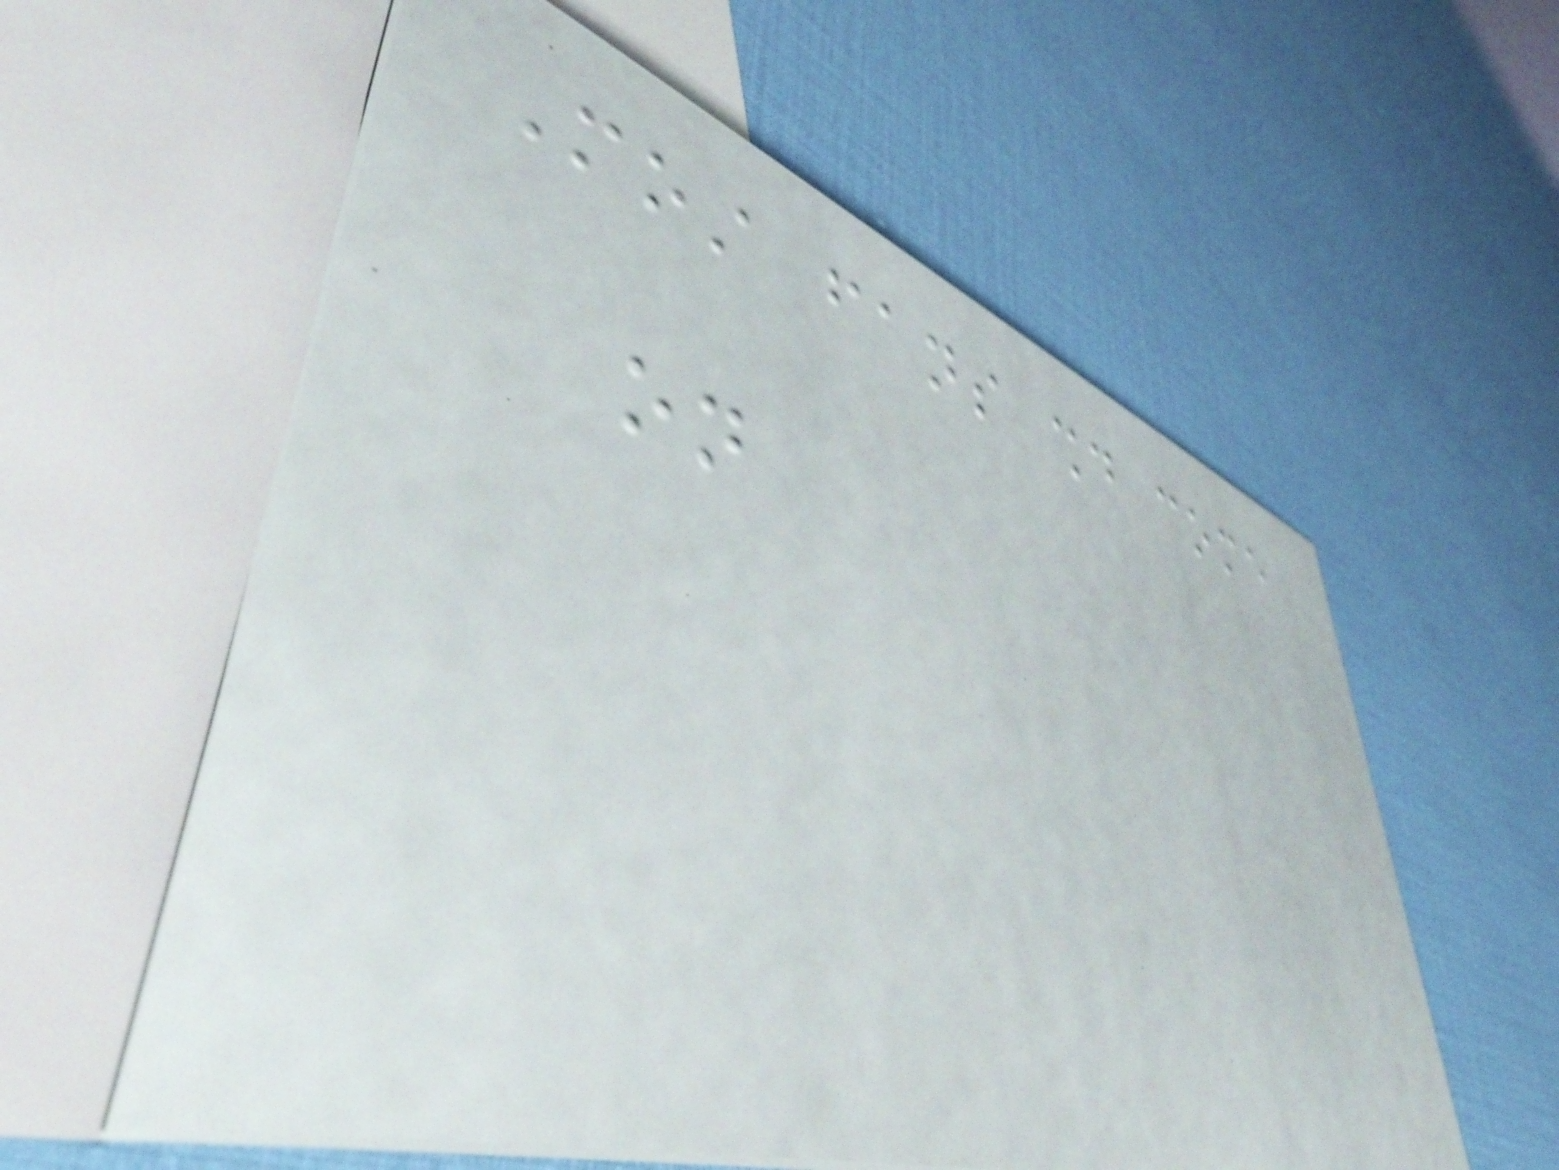Most fans should come
on
